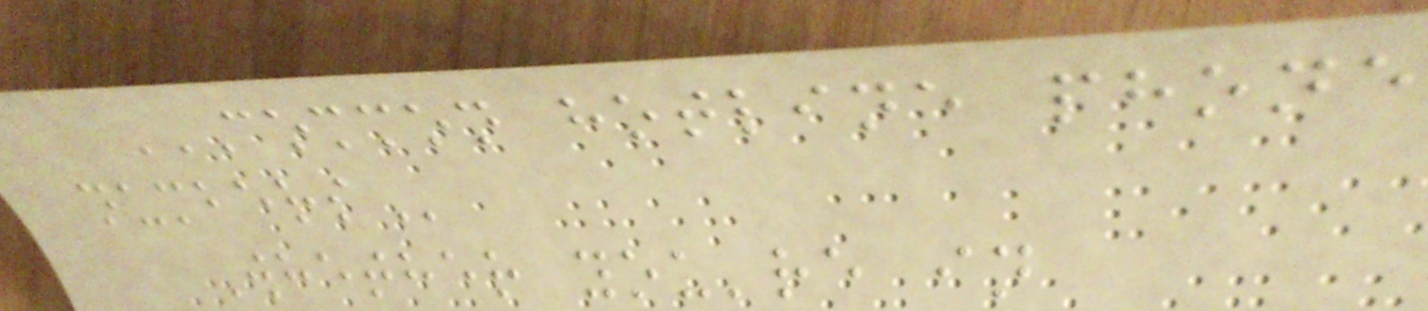COMMON HOTLINE PHONE
NUMBERS
Whether you're in
